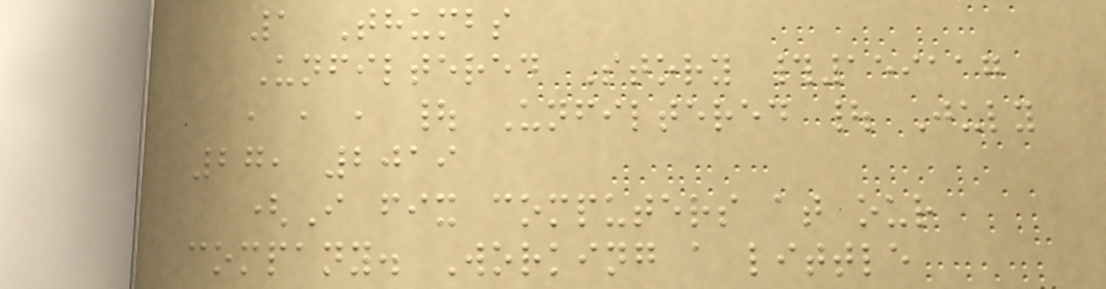1 Thumbs
Unfiltered Story #159117
, , , | Unfiltered | July
27, 2019
(I fix computers at our
company. Working a little
